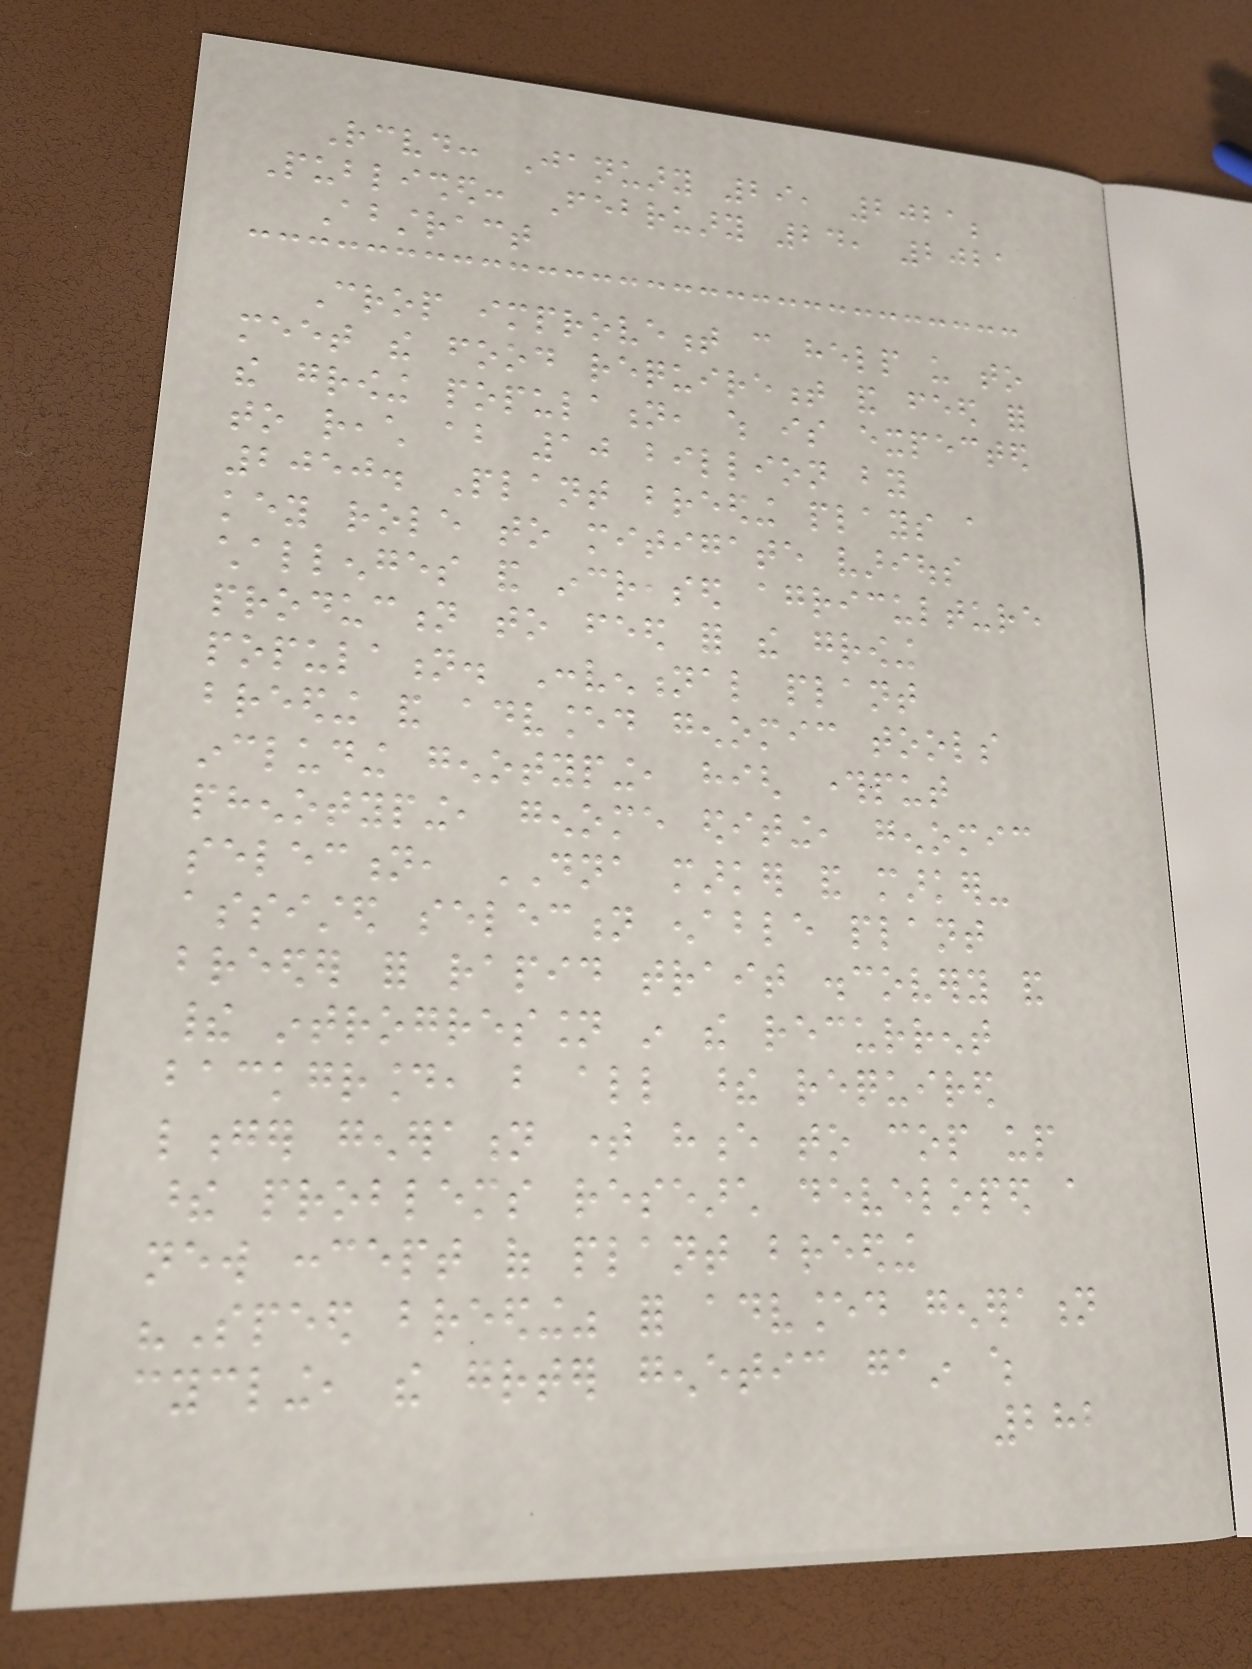Received: January 29, 2021;
Published: February 24, 2021
Abstract
Crop improvement can help us to
meet the food requirement and feed for
the growing population, which is expected
to reach about 10 billion by
2050. Plant breeding plays a
key role to mitigate various
challenges and increased agriculture
production to feed for the growing
population. Conventional plant
breeding and advanced genomic tools
including genotyping, high throughput
phenotyping, genome editing, genomic
selection, DNA marker and marker-
assisted selection enable plant
breeder for rapid trait discovery and
their introgression in the recurrent
background, but all these required
longer generation time hence to cop up
these problems research developed a
new concept of plant breeding
"Speed breeding" for advanced generation
cycling, the greater genetic gain which
282
